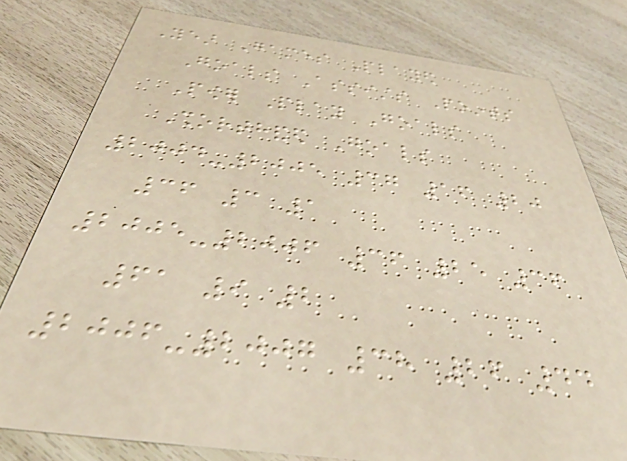Year Games Played
Goals Assists Points
Power Play Goals
Shorthanded Goals
2004-2005 37 16 20
36 3 1
2005-2006 36 25 36
61 9 2
2006-2007 38 26 44
